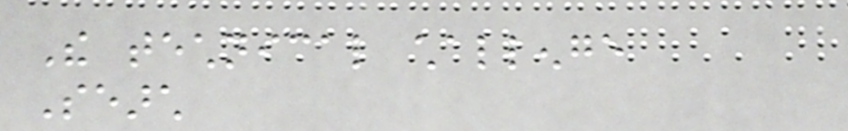The technical challenge
Search
